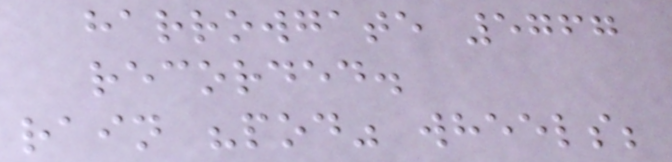harrowgate 5767
recorded.
rain "pod" wheels;
